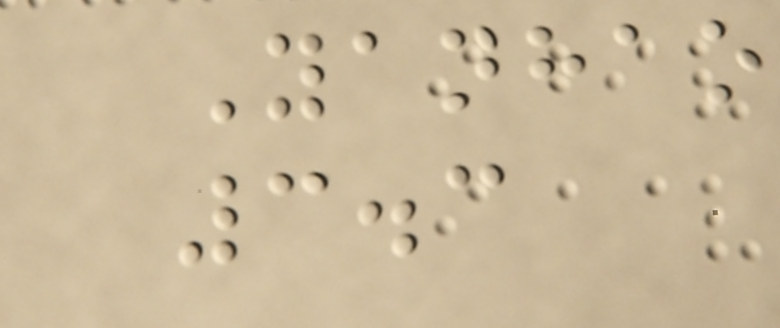Yanhao
3.3
